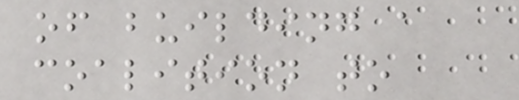of building a
coalition to
